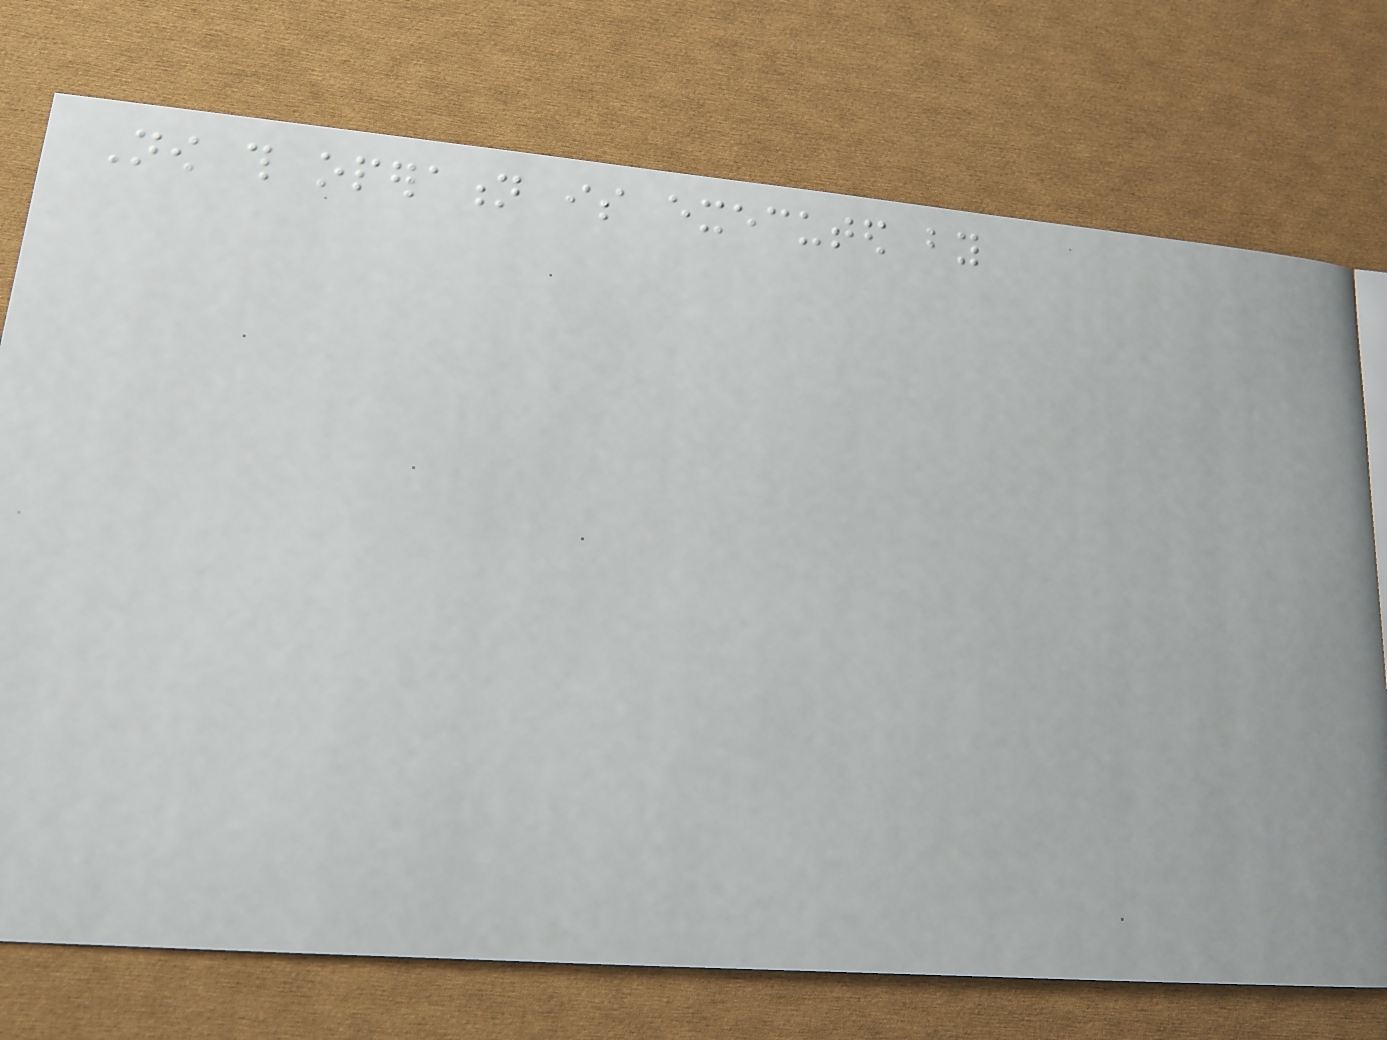Now this operation is executed by
